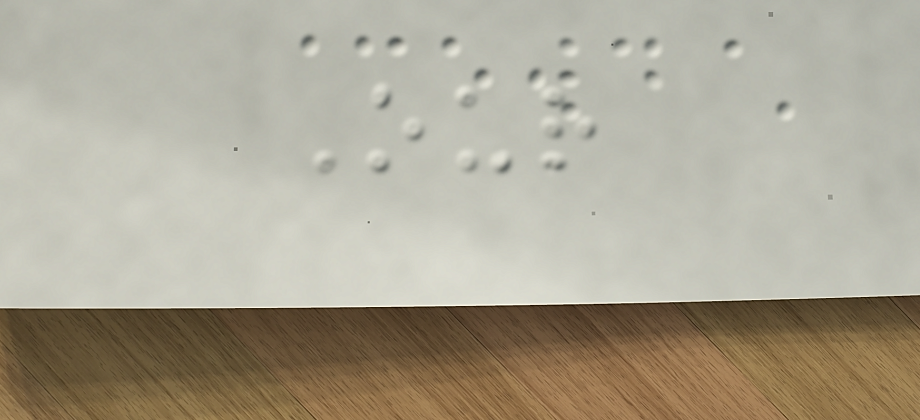Our
